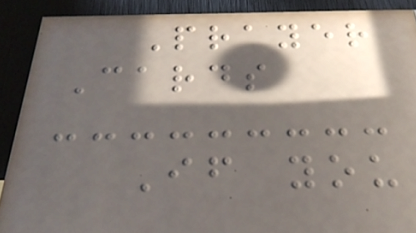Prayer
Cards
If you
